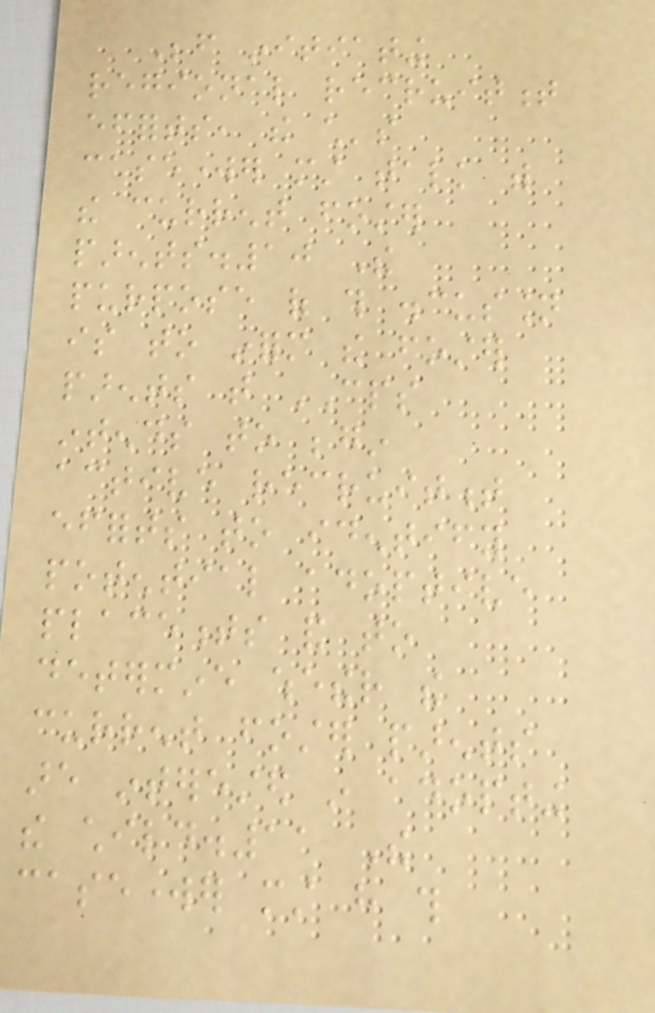Before initiating
regional recruitment
efforts, the child's
caseworker must talk with
the current foster
parents.10 The
purpose of this discussion
is to inform the foster
parents that CPS
intends to begin
active recruitment
efforts to identify
potential adoptive
placements and to
determine whether the
current foster parents
are interested in adopting
the child.11 The
caseworker must have this
